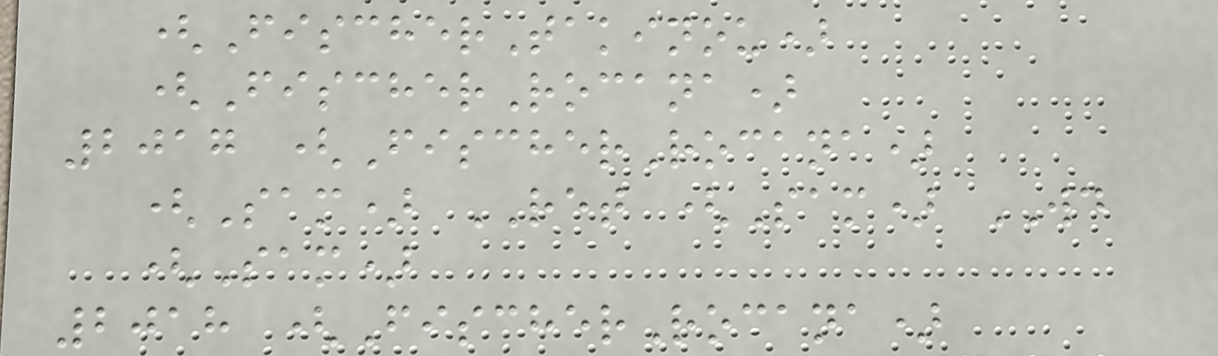(FischerTakinou)
(FischerRocana)
2017 (FischerRocana)
(Sam) RET (Sam) WD
(Sam)
2018 (FischerRocana)
